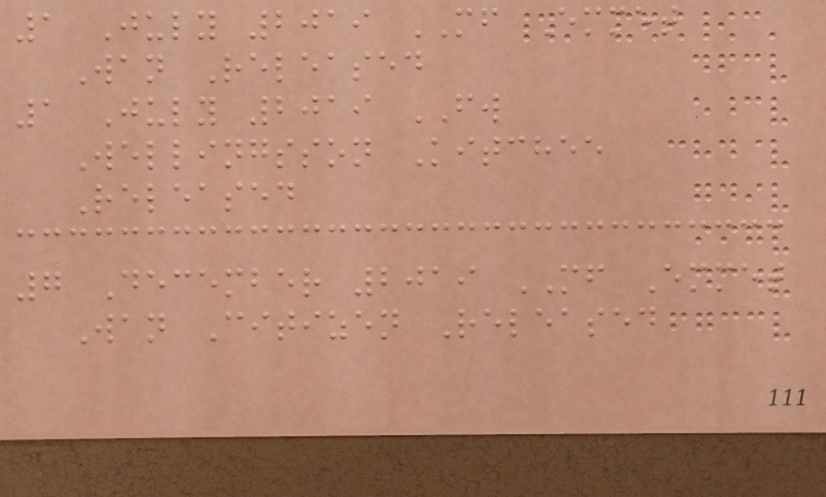1 July 2019 MF Emmet
Wan Released
1 July 2019 FW
Wellingsson Kitchee
Released
7 December 2019 MF Emmet
Wan Citizen Released
